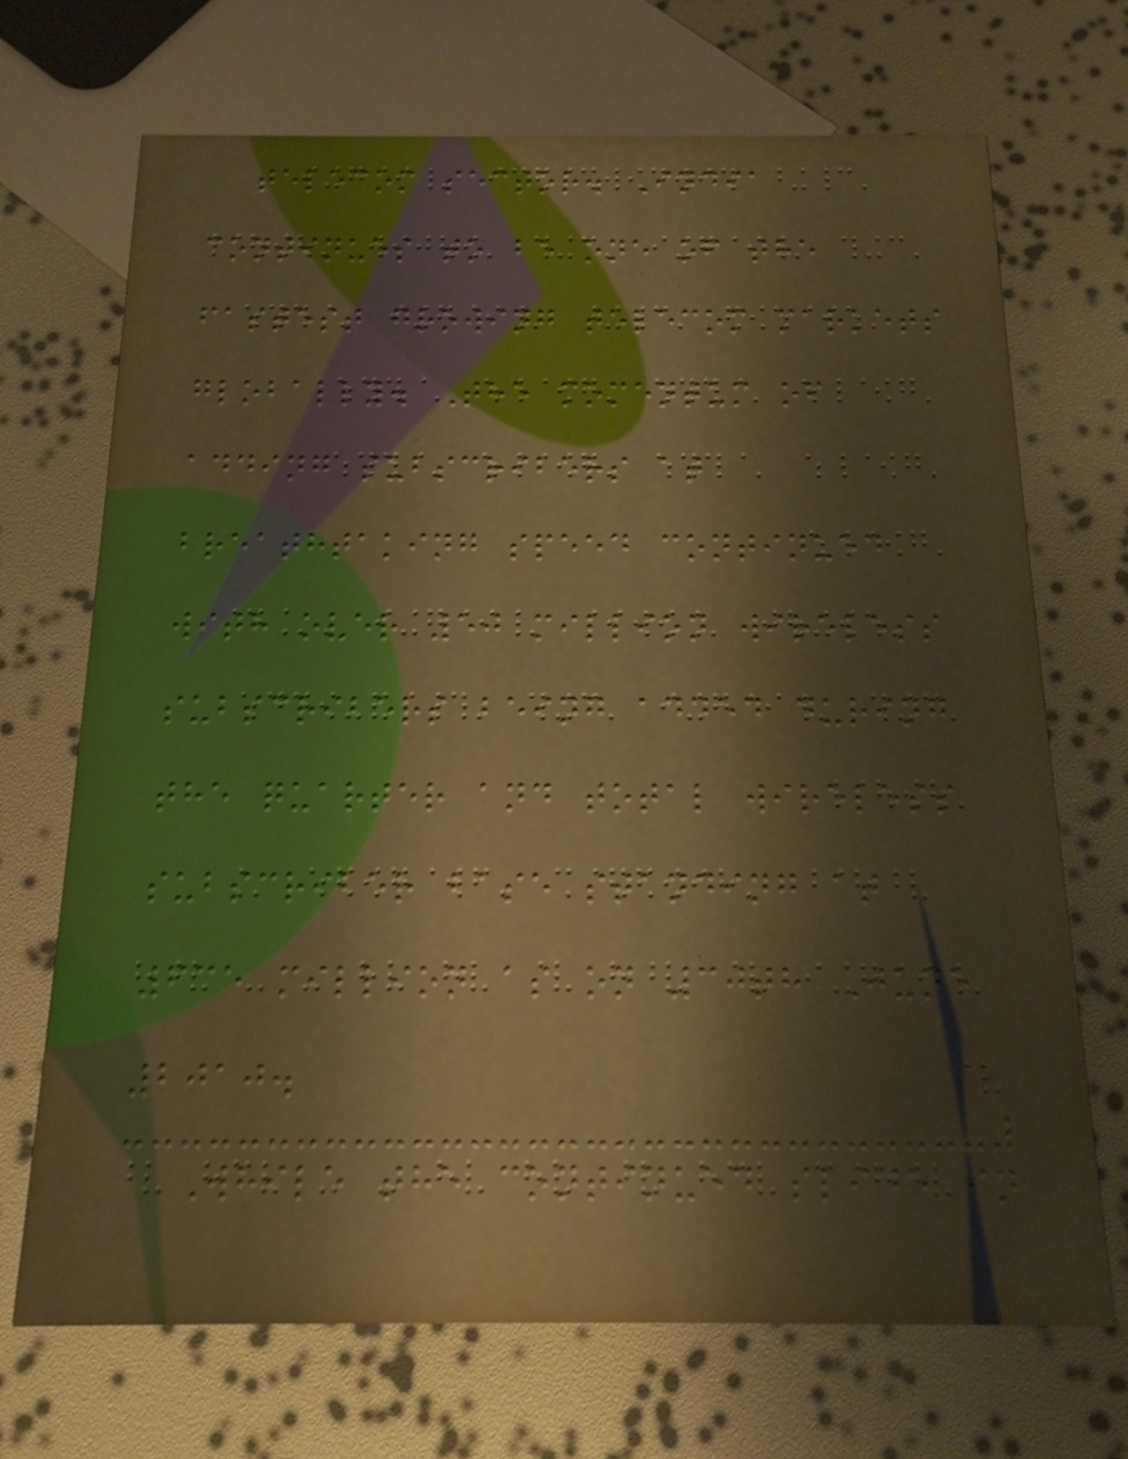telecom sector. India
continues to be one of the
fastest growing telecom markets
globally. The momentum of
adding subscribers at
breathtaking speed continued
with over 50 million wireless
subscribers being added during
the quarter and total wireless
subscriber base standing at
635 million as on 30th June
2010.
While the continued slide in
